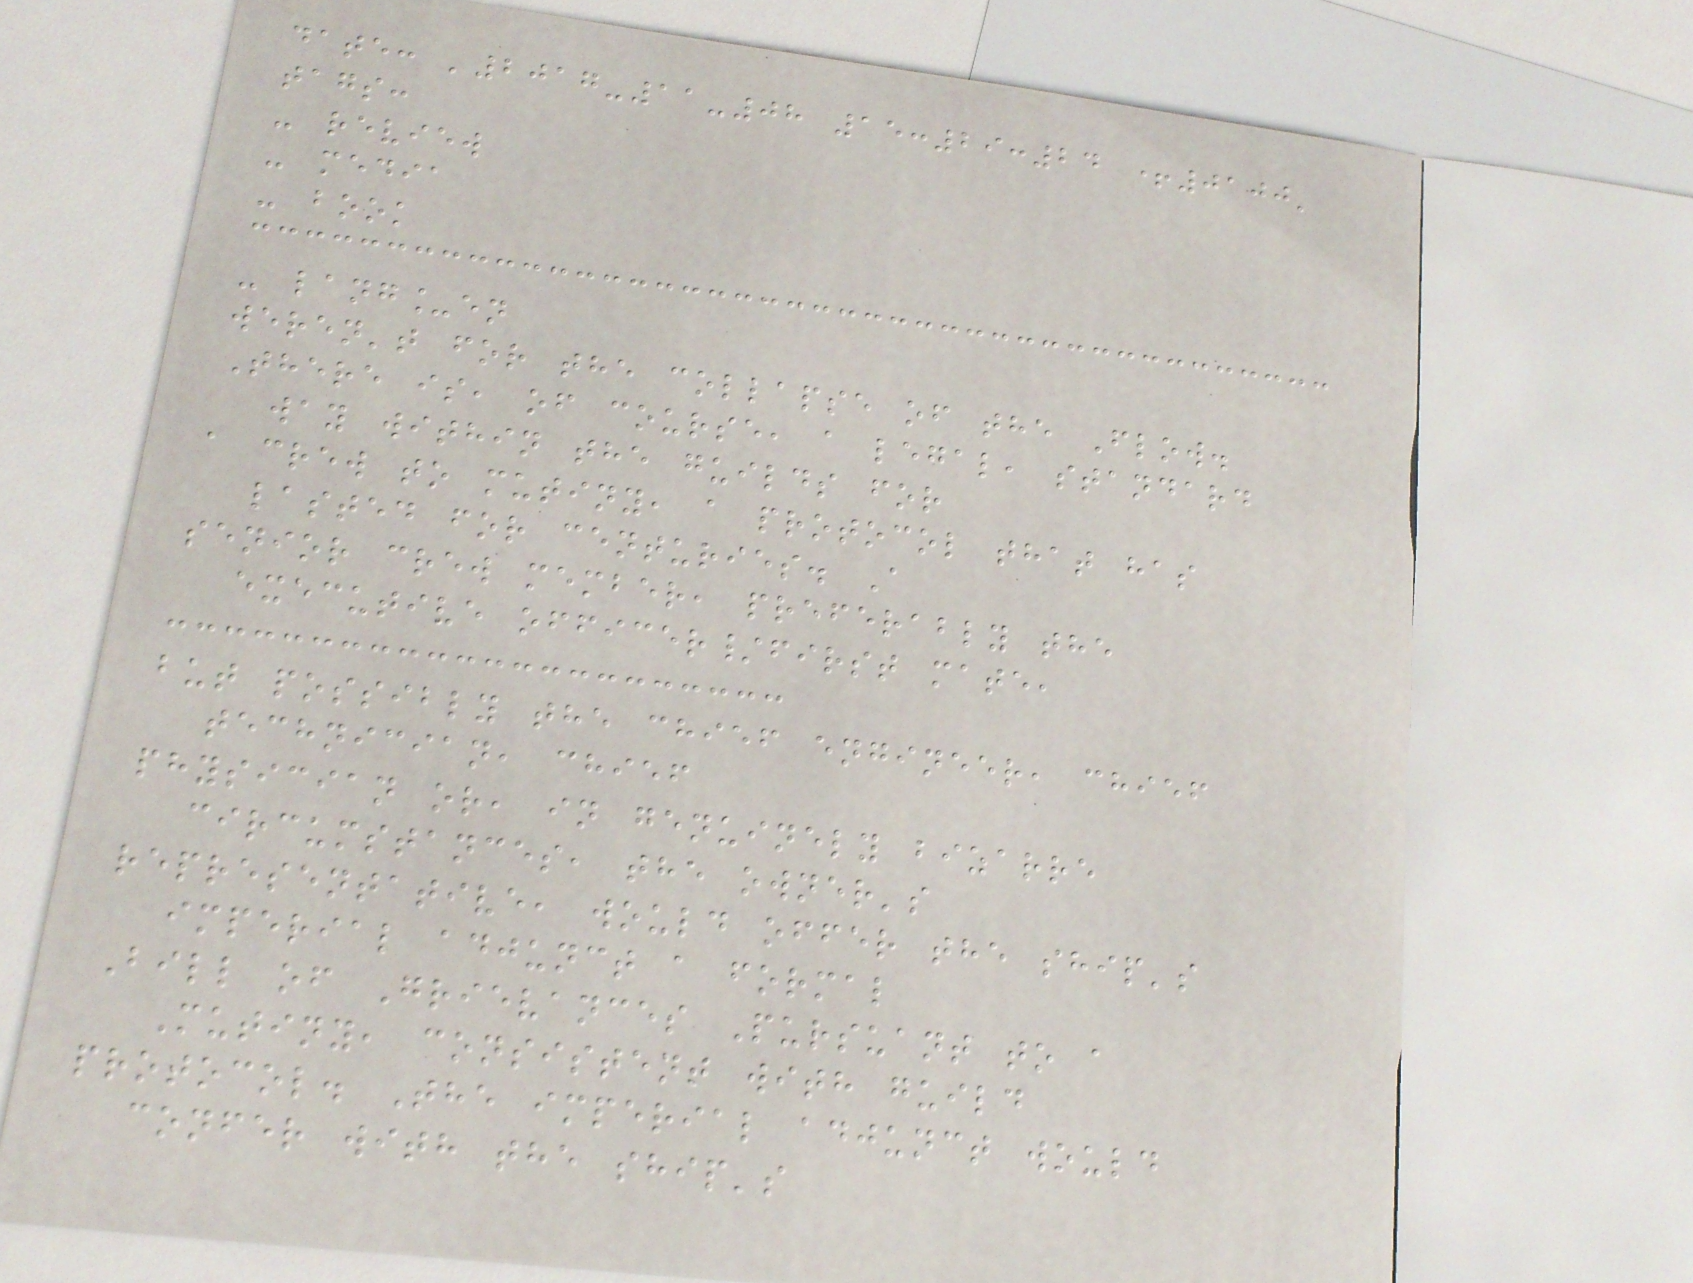date: '2017-11-08 15:29:24 +0100'
tags:
- review
- media
- book
- lang_en
weren't for the collapse of the Flow.
There is, of course, a legal, standard
way within the guilds for
a crew to mutiny, a protocol that has
lasted for centuries. A
senior crew member, preferably the
executive officer/first mate,
but possibly the chief engineer, chief
technician, chief
physician or, in genuinely bizarre
circumstances, the owner's
representative, would offer the ship's
imperial adjunct a formal
Bill of Grievances Pursuant to a
Mutiny, consistent with guild
protocol. The imperial adjunct would
confer with the ship's
